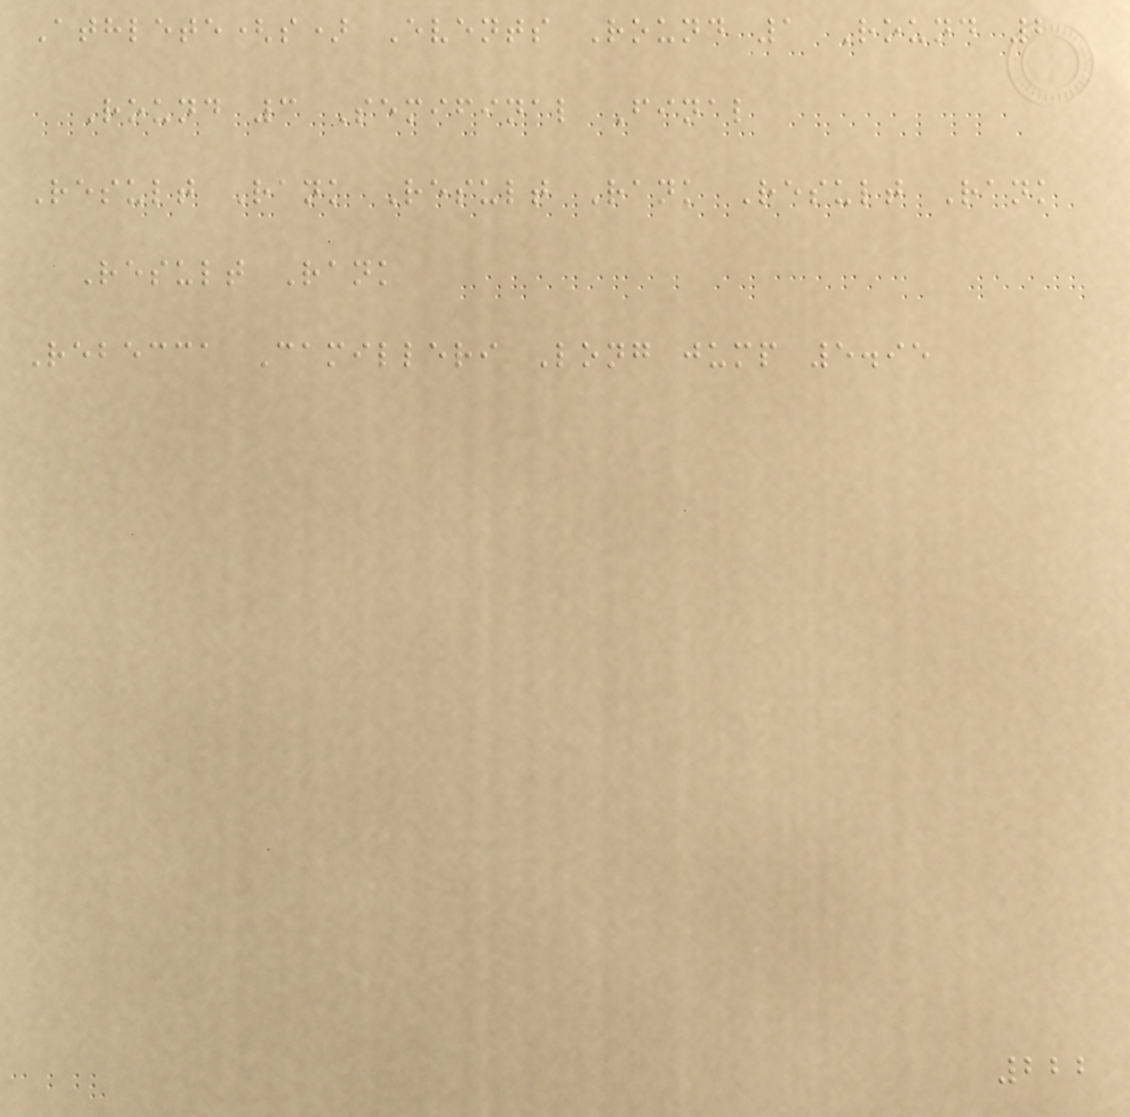Athlete(s) Events Round 1 Round 2
Round 3 Semifinal Final
Result Rank Result Rank Result Rank
Result Rank
Rebecca Camilleri Long jump 5.95
222
